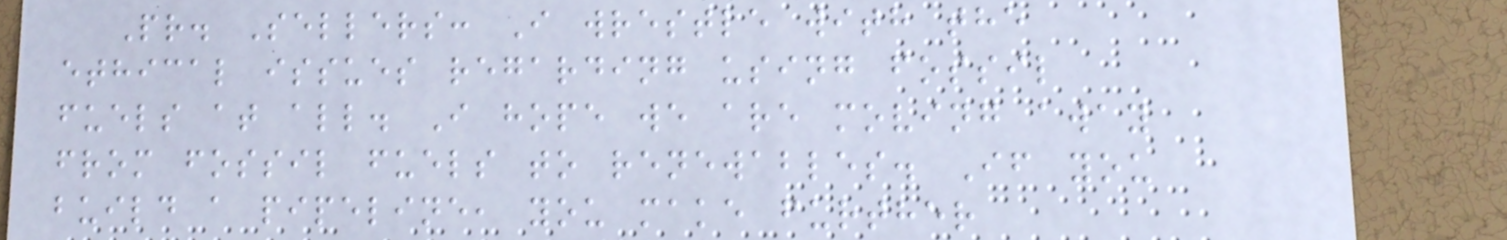Pr. Sellers: I wrestle with the
ethical issues regarding using fossil
fuels at all. I hope we are moving away
from fossil fuels to renewables. If you
build a pipeline, you make further
